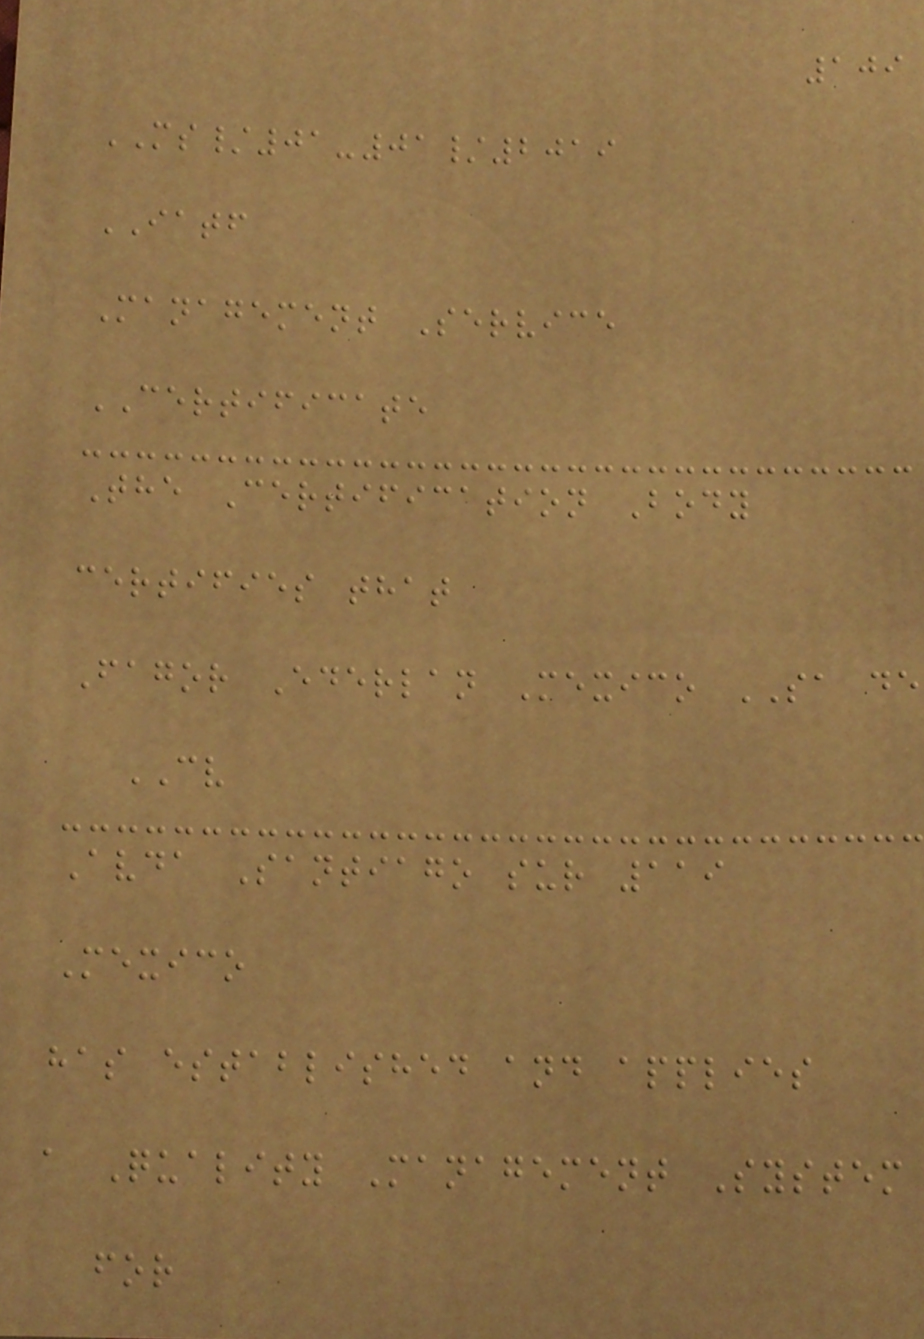109
MS/01-01/2019
IATF
Management Service
CERTIFICATE
The Certification Body
certifies that
Fagor Ederlan Mexico SA de
CV
Avda Santiago sur 119
Mexico
has established and applies
a Quality Management System
for
